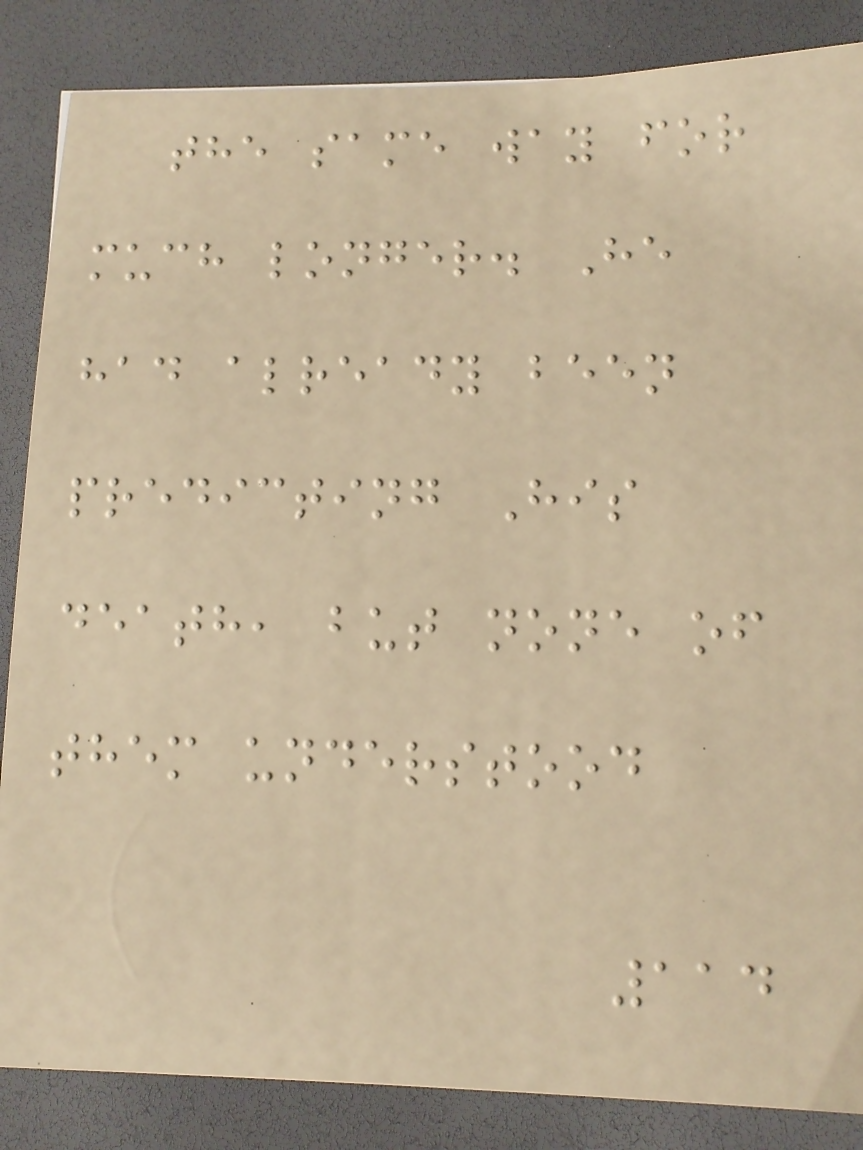the same way for
much longer. He
had already been
predicting His
death, but none of
them understood
114
